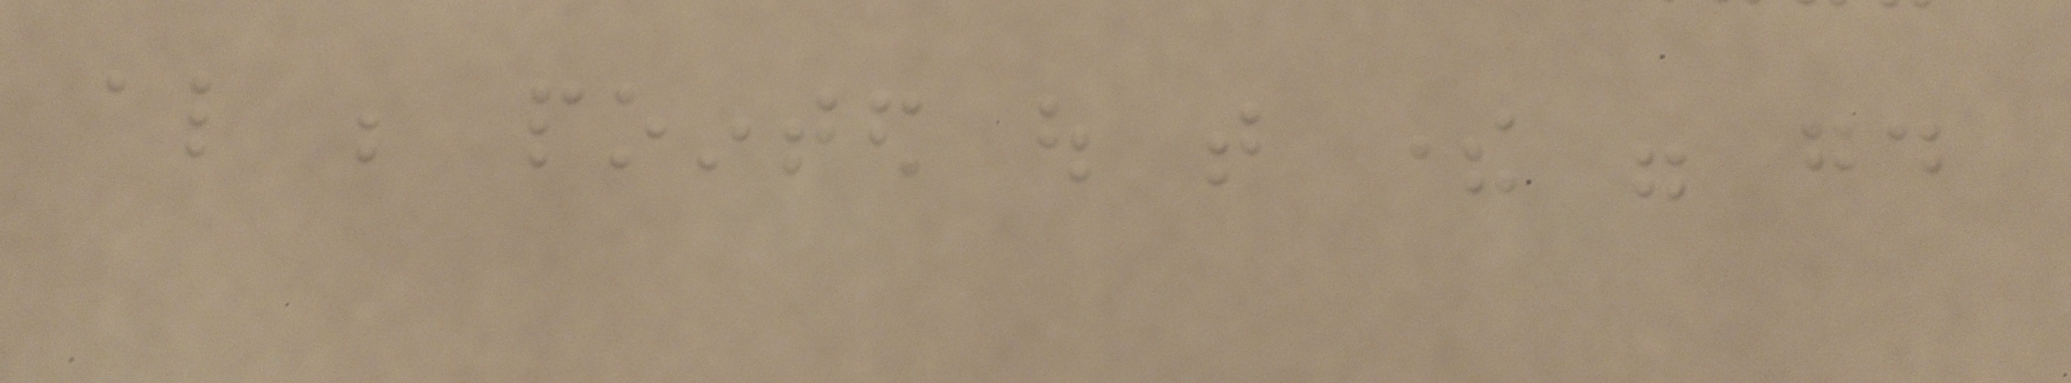also be pointed out that there were good
